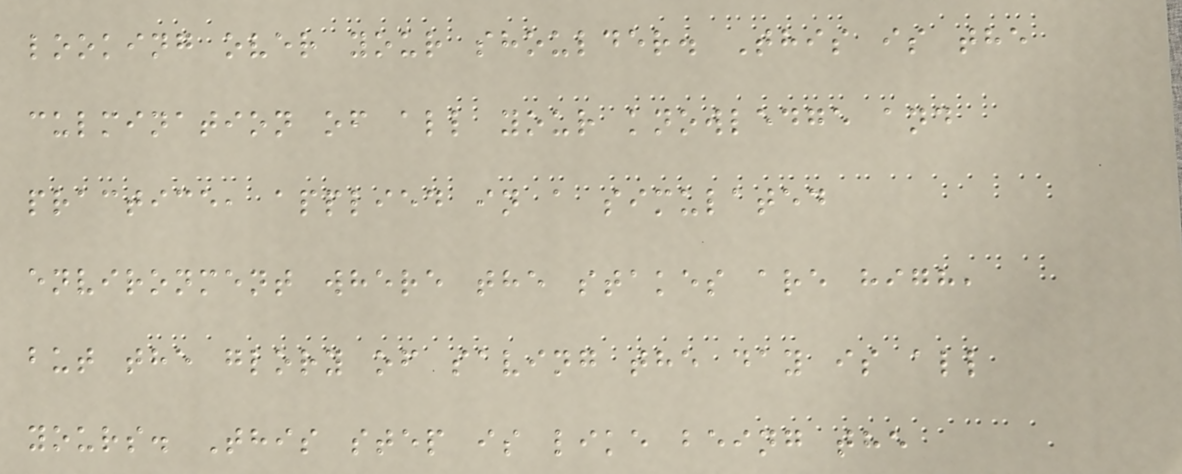looking over your shoulder. This is the
culmination of all your knowledge and
practice, applied in a simulated
environment where the stakes are high,
but the glory of saving the day is all
yours. This step is like being the
